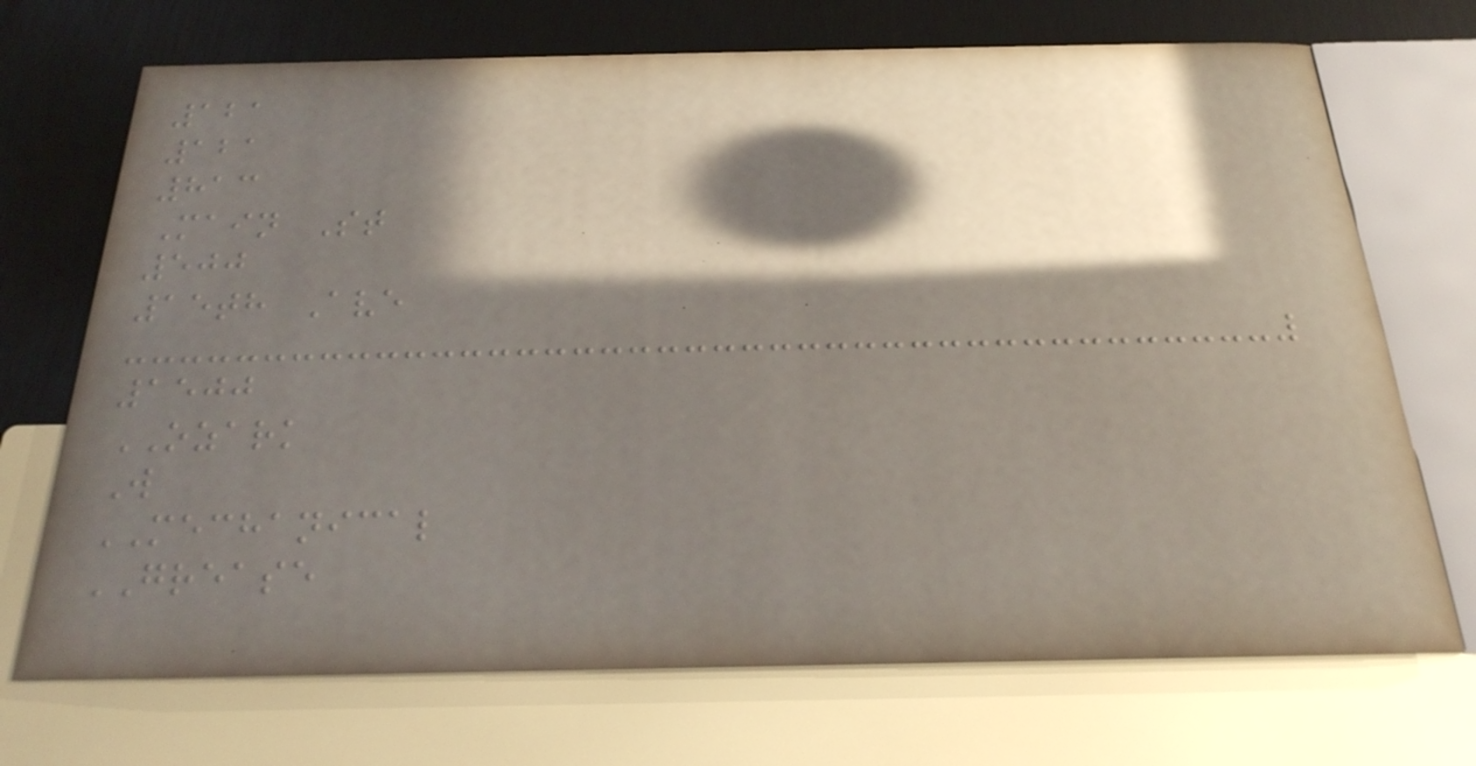121
121
813
Main St
500
15th Ave
1500
OZARK
W
MECHANICAL
GREASE
